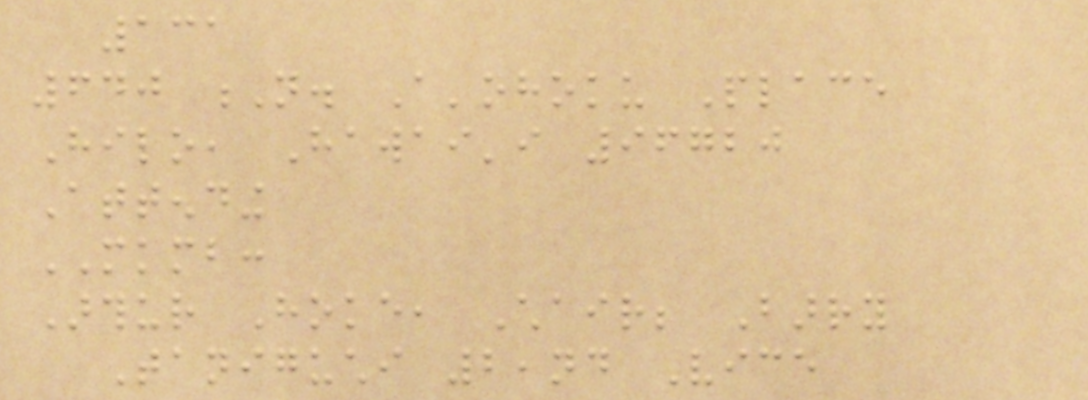131
640 N. A'ohoku Place
Hilo, Hawai'i 96720
Attending
MKMB:
Arthur Hoke, Chair; Barry
Taniguchi 2,nd Vice
